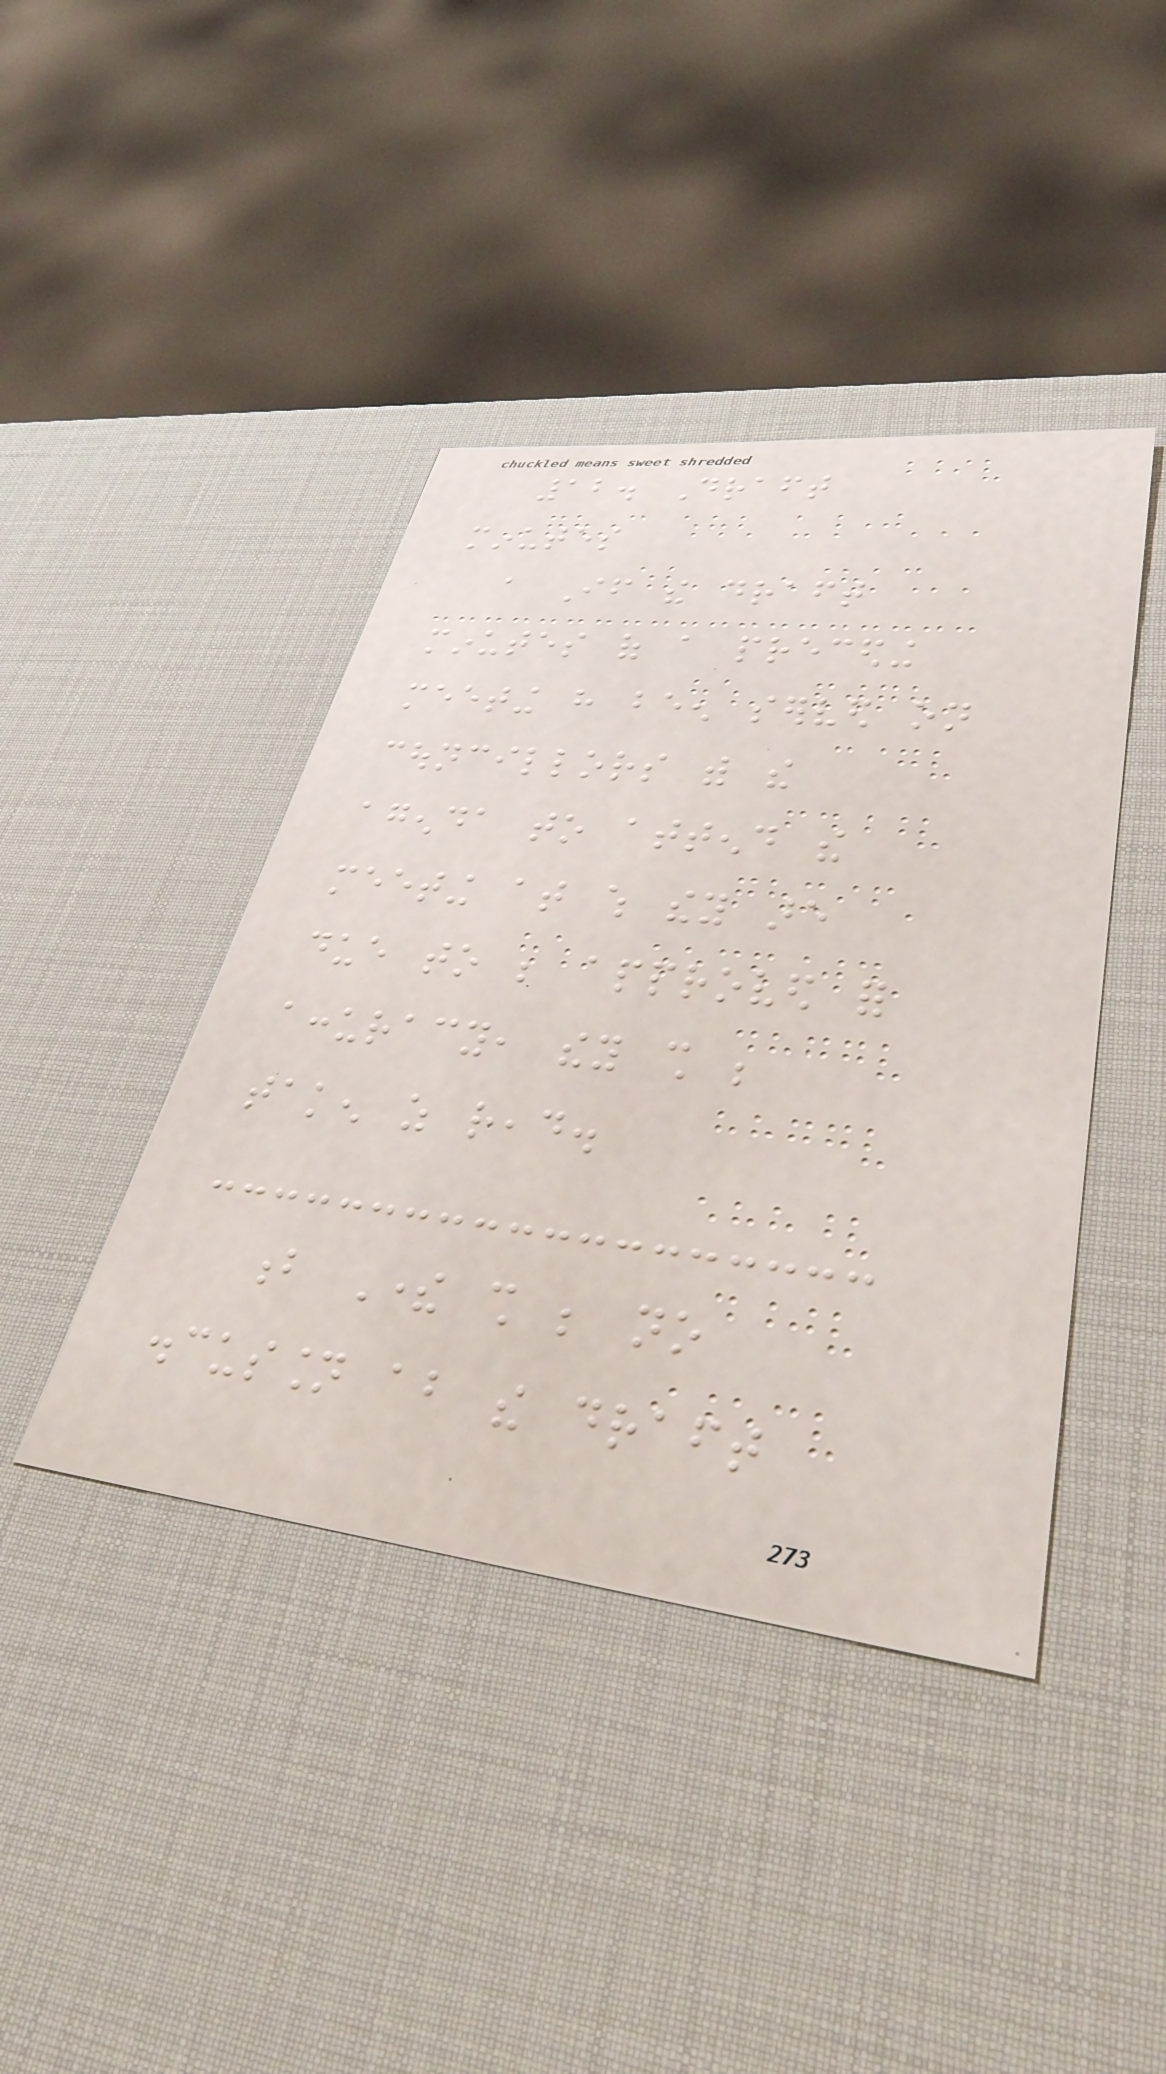12. Draft
minutes
a If the draft
minutes of a preceding
meeting have been served on
councillors with the
agenda to attend the
meeting at which they are
due to be approved for
accuracy, they shall be
taken as read.
b There shall be no
discussion about the draft
